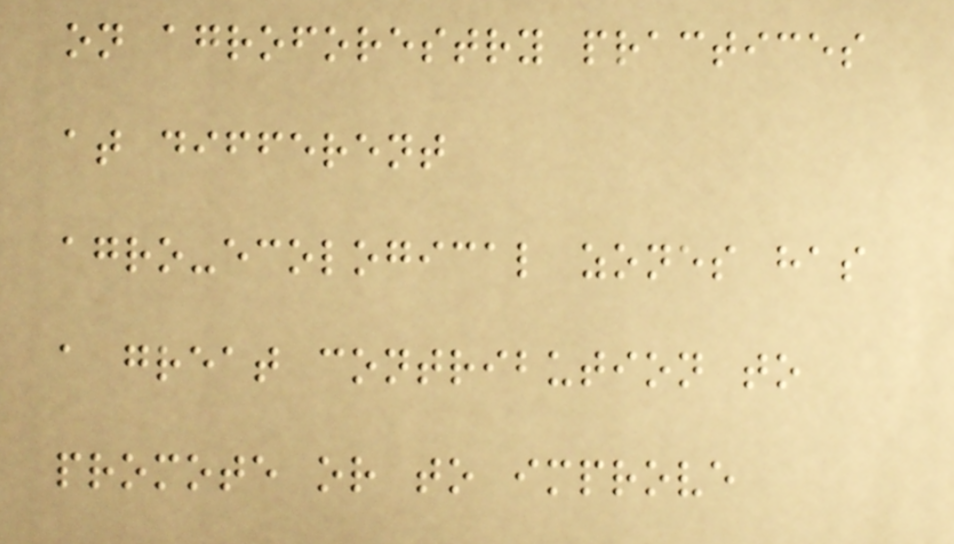on agroforestry practices
at different
agro-ecological zones has
a great contribution to
promote or to improve
